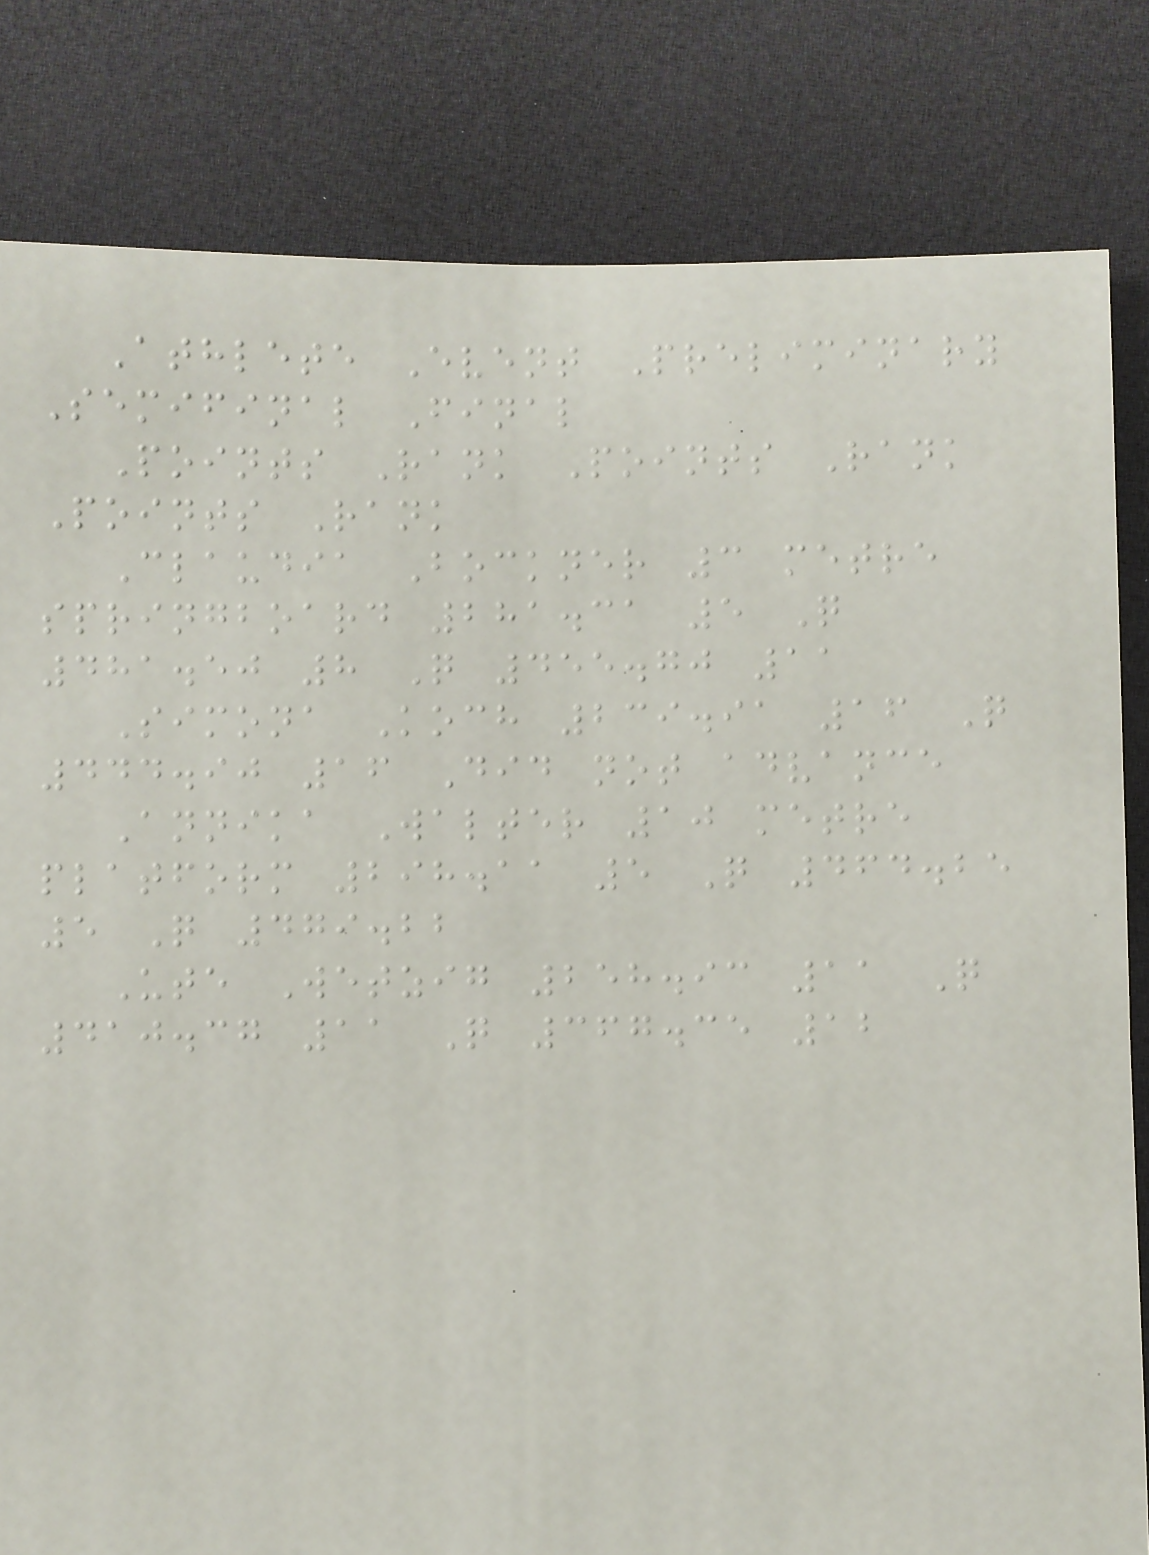Athlete Event Preliminary
Semifinal Final
Points Rank Points Rank
Points Rank
Claudia Bockner 3 metre
springboard 281.31 5 Q
481.50 8 Q 455.70 11
Simona Koch 239.91 16 Q
444.90 16 Did not advance
Annika Walter 10 metre
platform 298.11 5 Q 464.25
5 Q 479.22
Ute Wetzig 258.93 11 Q
410.37 11 Q 367.35 12
